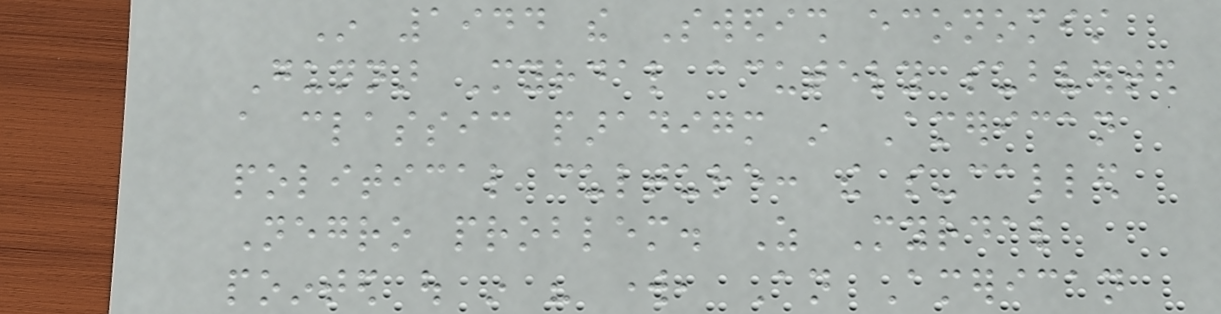In 1944 the Swedish economist
Gunnar Myrdal acutely subverted
a classic paradigm in American
political culture: the so-called
Negro problem. As Myrdal
pointed out in his work, An American
